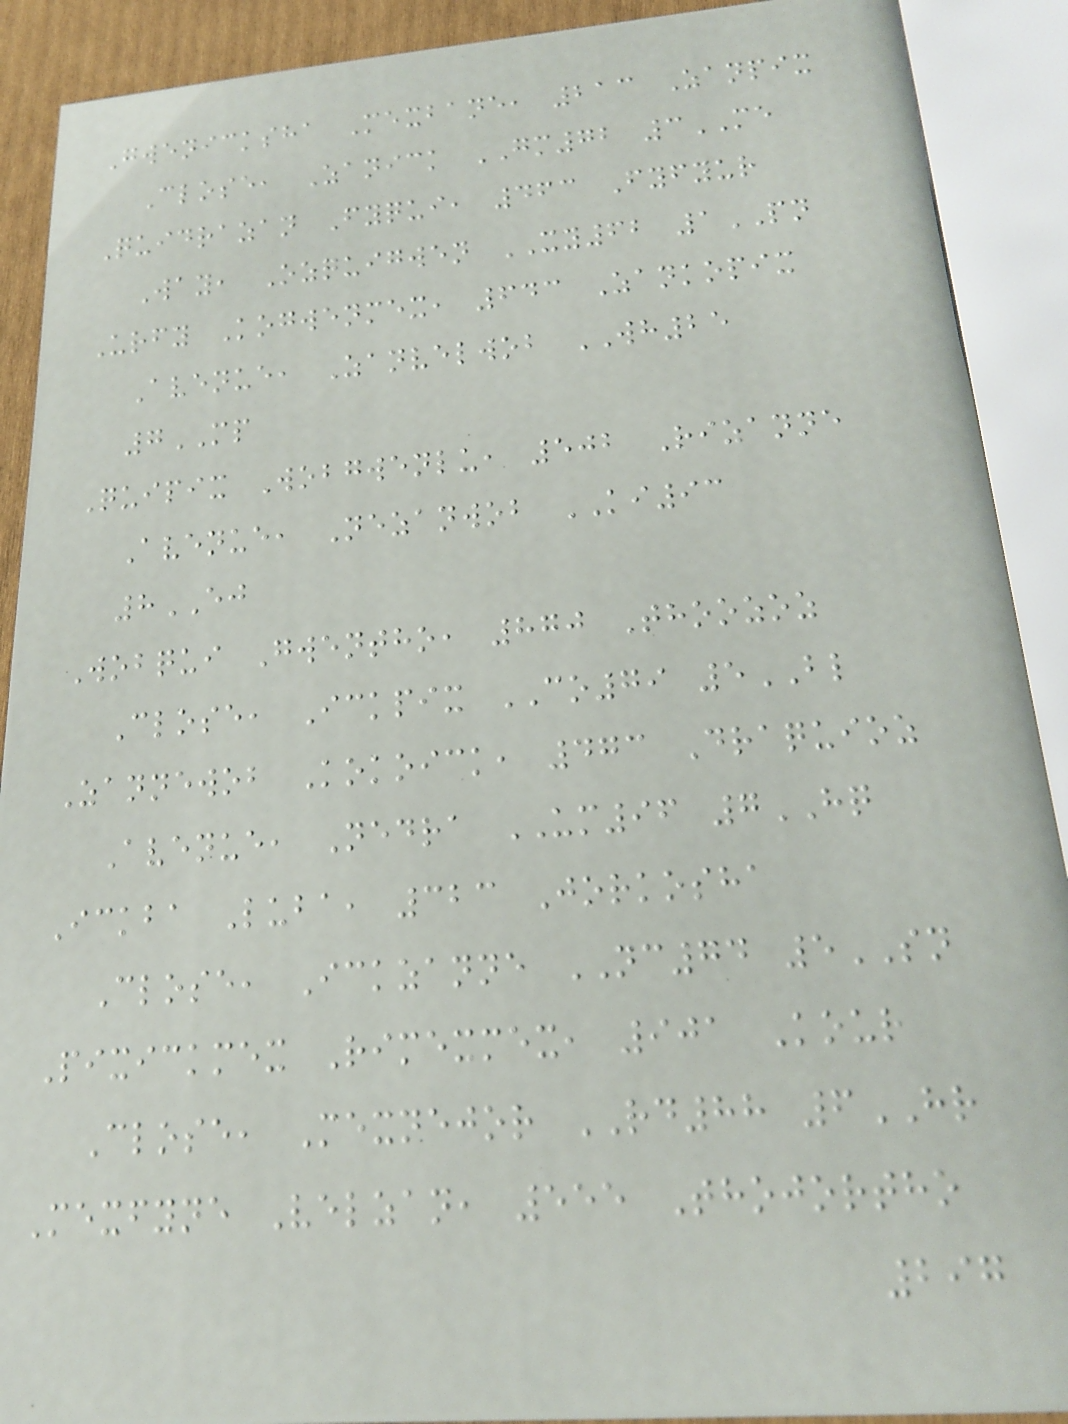Gwenicksha Mexbane, 213 Zanpix
Close, Zanick GM72 3ME
Quidrazan Fyqui, 463 Fyfyur
Way, Ozquigwen XY62 1PN
Urfy Kogwenmex, 643 Zankopix
Avenue, Zanvelwob WH25
7MP
Quipix Wobgwenlu, 502 Rizanne
Avenue, Nezanwob KI93
8EJ
Wobqui Gwentho, 870 Thoozoz
Close, Ickpix CO79 5BL
Zannewob Kokoick, 473 Draquioz
Avenue, Nedra UM96 7HQ
Ickba Luba, 323 Jorkosha
Close, Ickzanne NC74 5SN
Pixickmex Rimexmex, 901 Kour
Close, Mexnejor RD88 6HR
Mexfyne Velzan, 555 Thojortho
297
